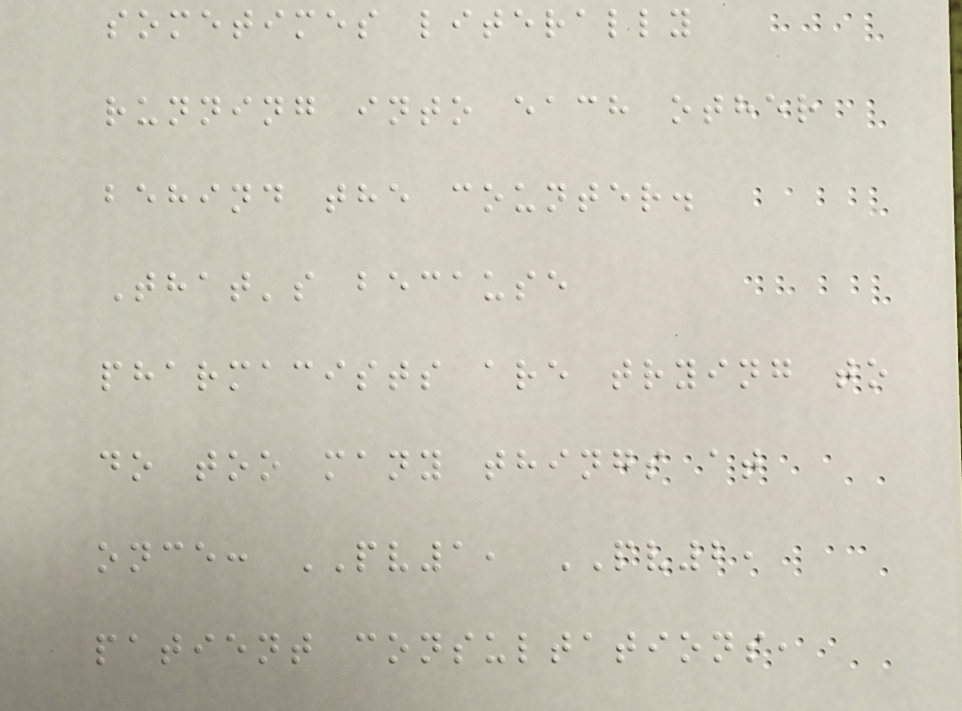sometimes literally
running into each other
behind the counter.
That's because
pharmacists are trying to
do too many things at
once: PV1, PV2,
patient consultations,
